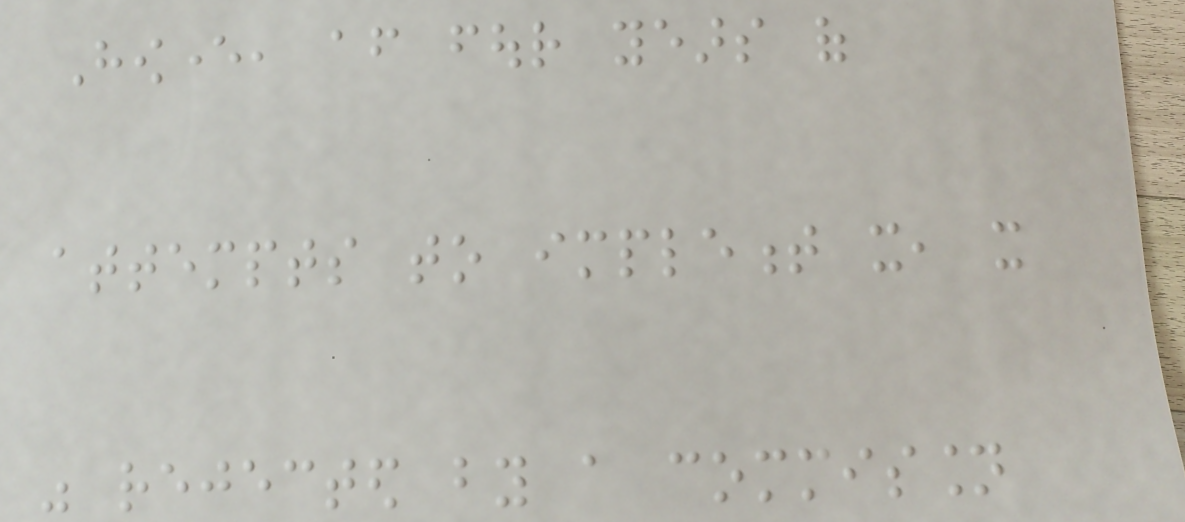However, after four years of
attempts to implement it, it
was rejected by a commission
